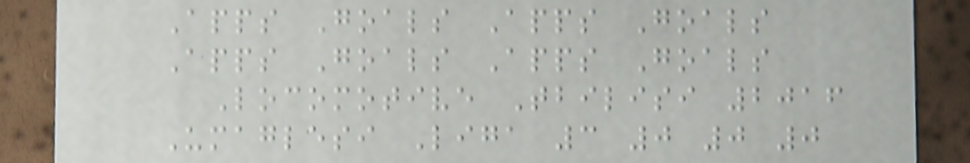Apps Goals Apps Goals
Apps Goals Apps Goals
Locomotive Tbilisi 2016
Umaglesi Liga 3 0 0 0
